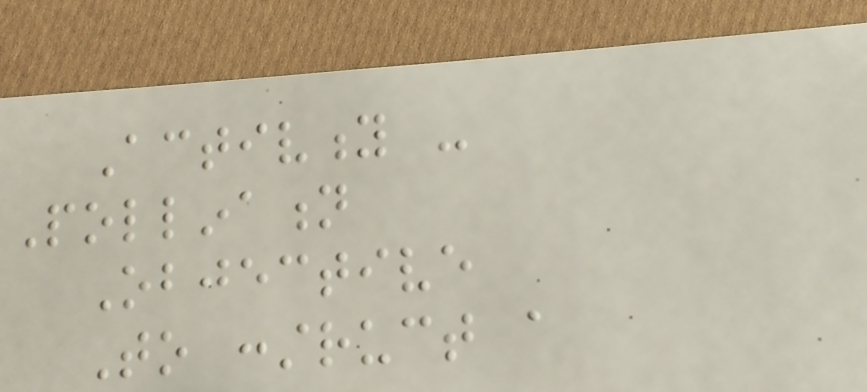Activity -
Pollination
Objective
To construct a
